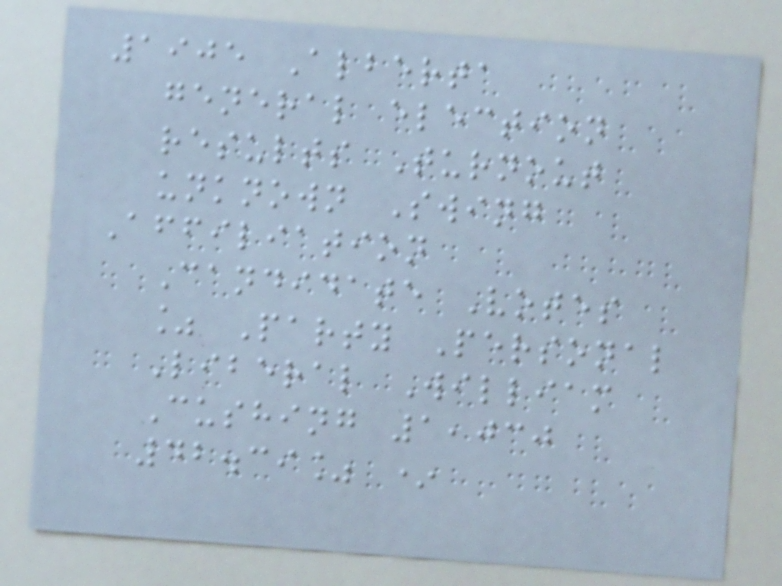1905 Alberta
general election
results Turnout
unknown Swing
Affiliation
Candidate Votes
% Party Personal
Liberal William
Cushing 1,030
42.39% *
